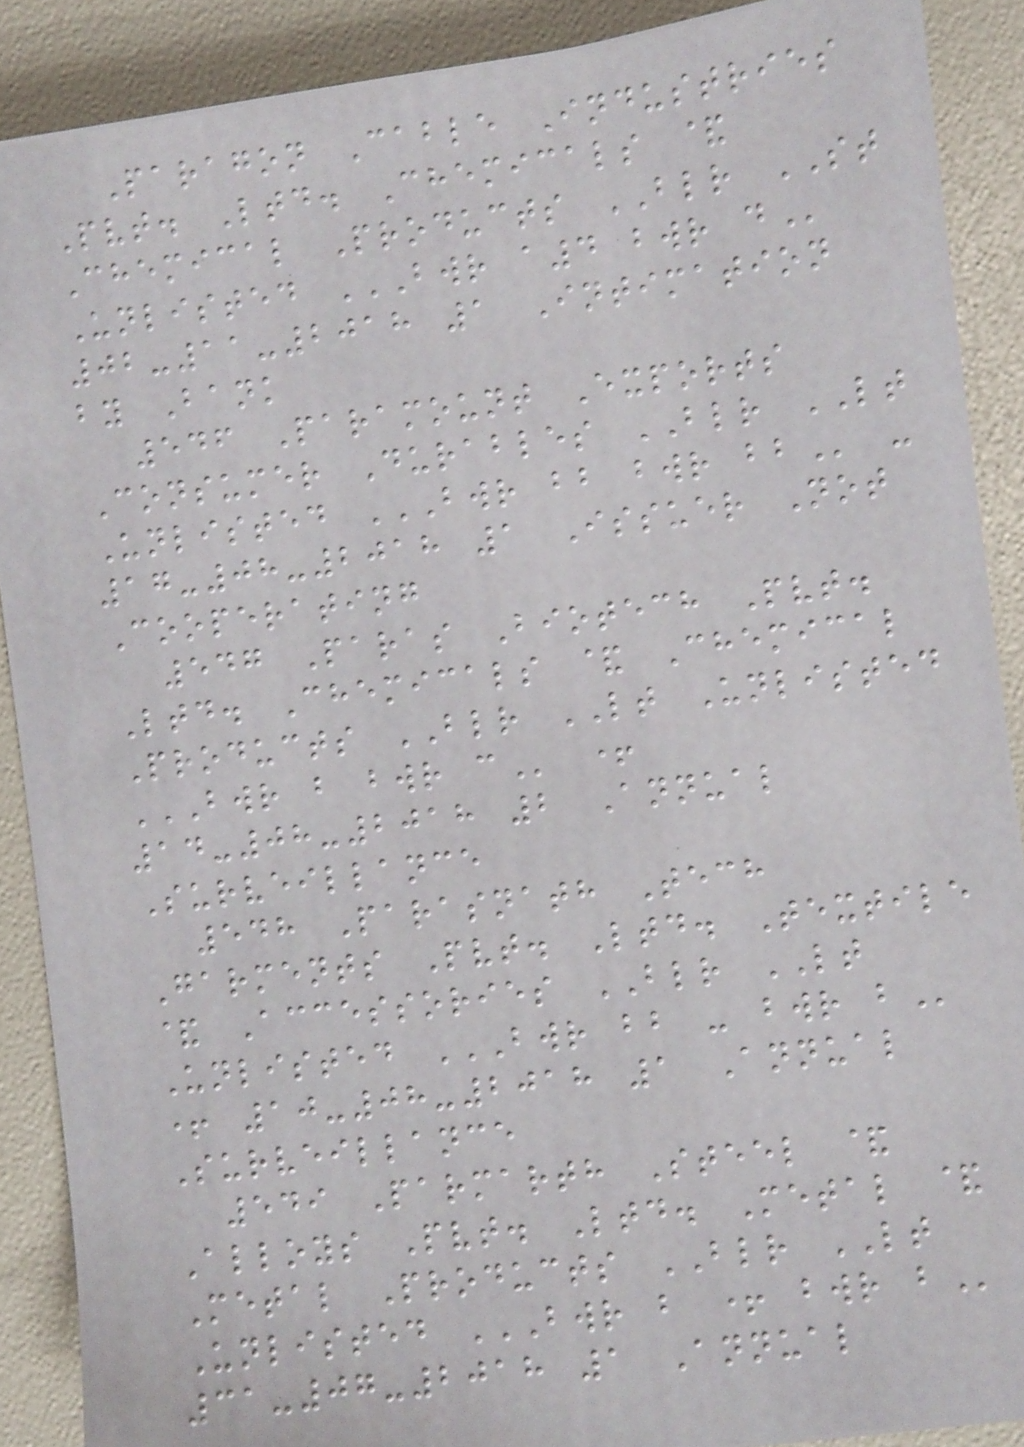Paragon Cable Industries
Pvt. Ltd. Chemicals &
Chemical Products BLR ST
Unlisted BWR A4 BWR D
02-11-2018 1 Intimation
by Bank
546 Paramount Exports
Consumer Durables BLR LT
Unlisted BWR BB BWR BB -
17-08-2018 1 Issuer Not
Cooperating
547 Paras Biotech Pvt.
Ltd. Chemicals & Chemical
Products BLR LT Unlisted
BWR B BWR C +
14-08-2018 2 Annual
Surveillance
548 Parasnath Tech
Garments Pvt. Ltd. Textile
& Accessories BLR LT
Unlisted BWR BB - BWR B
+ 10-08-2018 1 Annual
Surveillance
549 Parmarth Steel &
Alloys Pvt. Ltd. Metal &
Metal Products BLR LT
Unlisted BWR B + BWR B
31-07-2018 1 Annual
